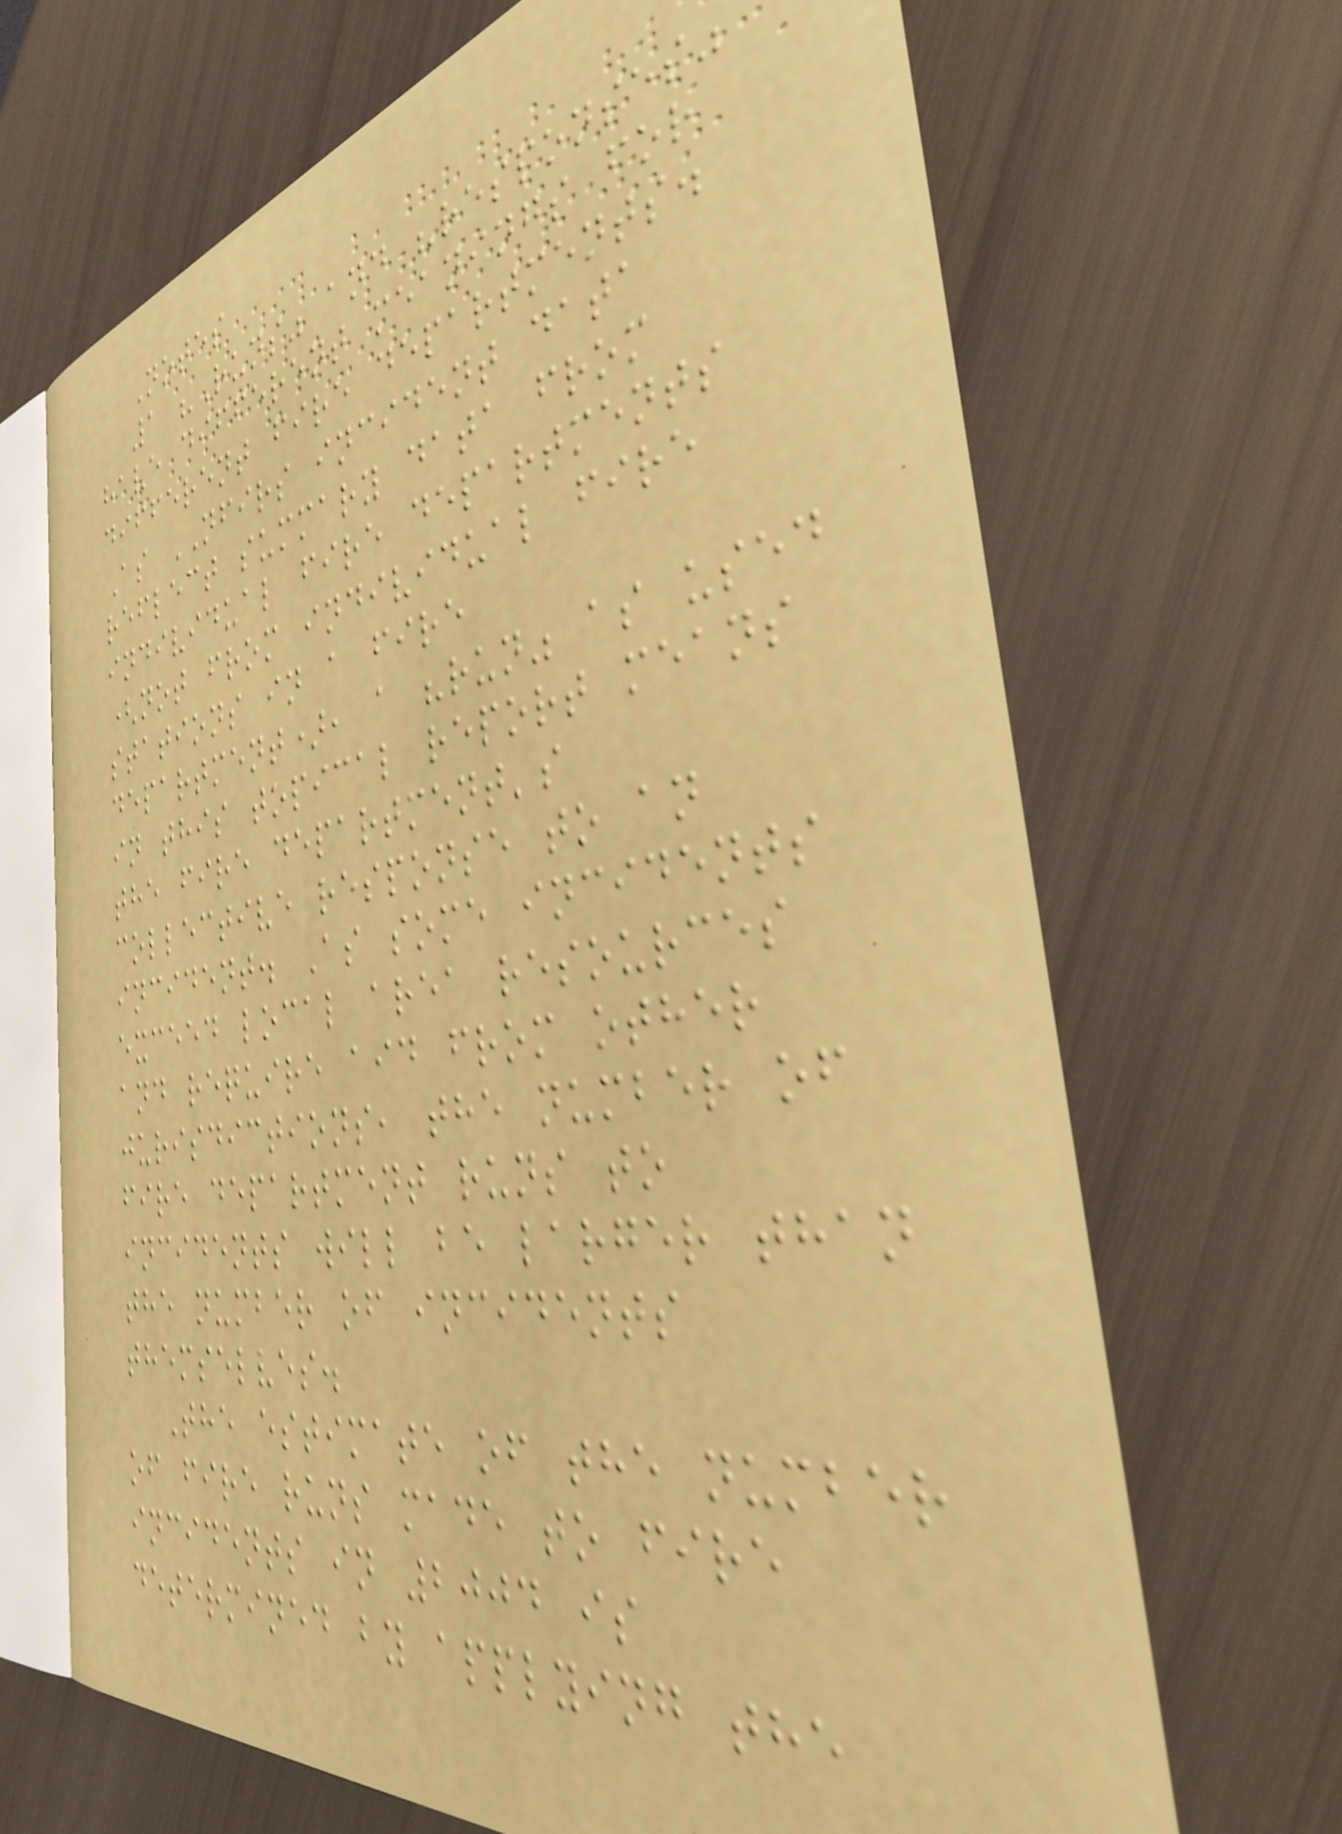Notes
1 "Runs" and "responses"
have different meanings for
different fire departments.
As NFIRS incident data
reflect summary data from
individual fire departments
(not from individual fire
stations in a fire
department), a "run" as used
in this topical report means
the fire department's
collective response to an
incident. As some incidents
exceed local area resources
and require aid from other
jurisdictions, the number of
fire department runs to
incidents will be larger than
the number of incidents
themselves.
The estimate of the number
of fire runs made to fire
incidents in 2004 is
determined by applying the
